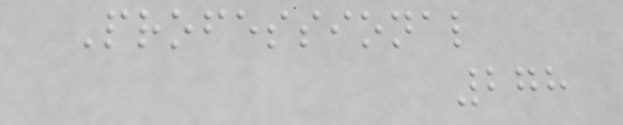Professional
278
